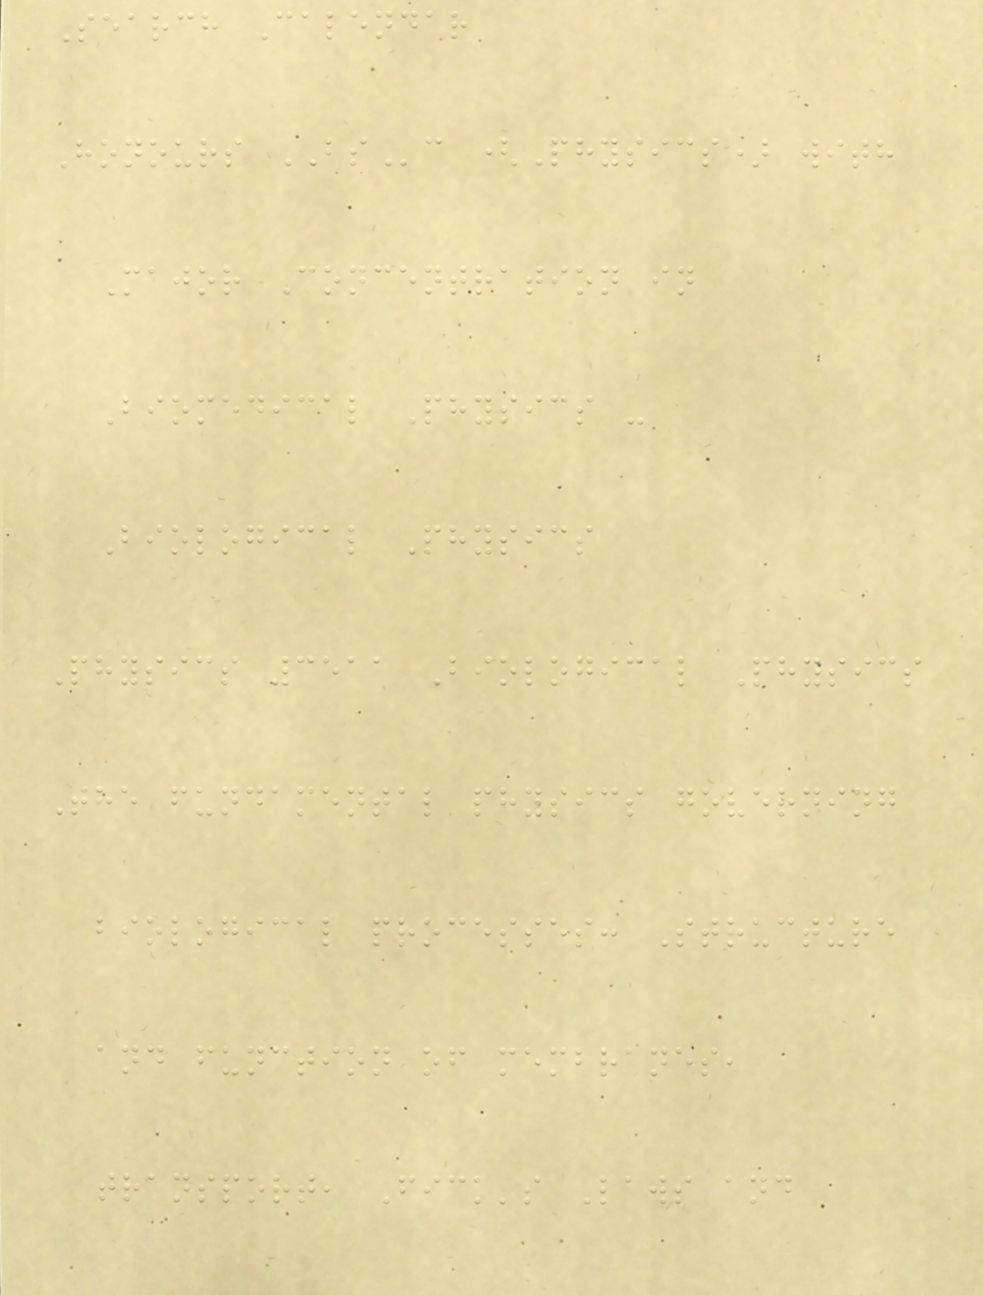Search Calendar
Honours BSc (Physics) with
Major Concentration in
Biomedical Physics -
Biological Physics
Physics 3511 Biological Physics
The fundamental physics governing
biological processes: Structure
and function of membranes,
transport, Fick's Laws and
